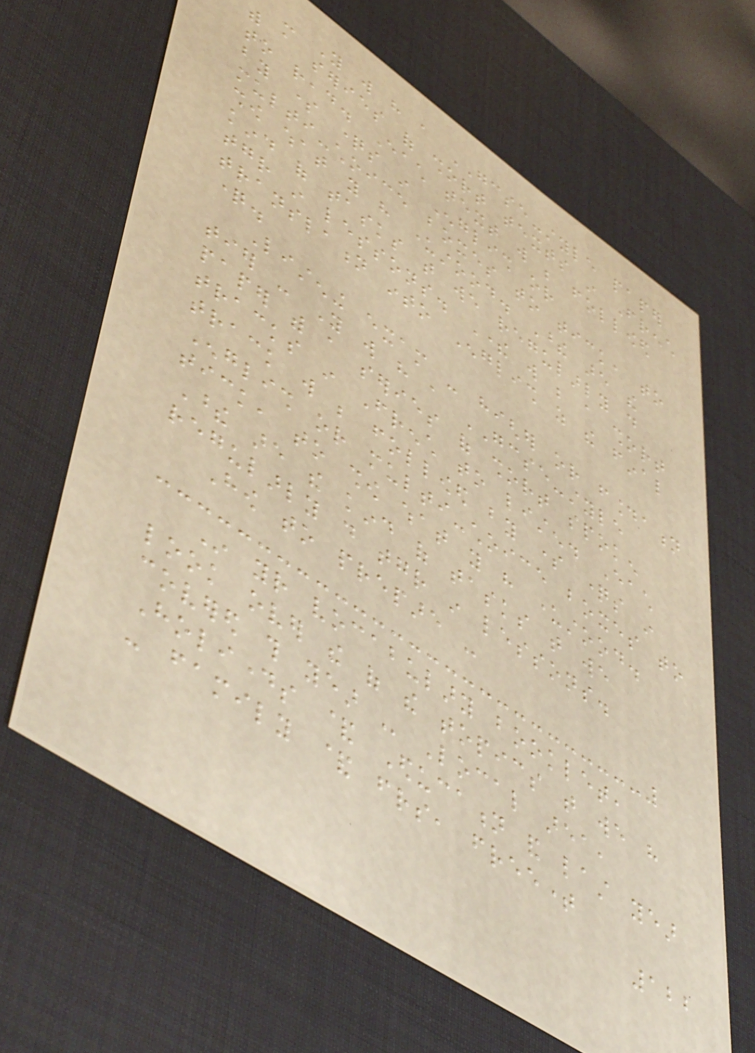- You will have a GCSE-style paper
with a series of short texts in French
to read. Each text will be followed
by some questions in English or
multi-choice boxes to tick, to
show what you have understood. These are the
kind of tasks that we regularly do
together in lessons. There will be a short
translation into English as the final
question.
Listening exam - higher or foundation
tier - You will have a GCSE-style
paper with a series of short spoken
tracks in French to listen. Each
track will be followed by some questions in
English or multi-choice boxes to
tick, to show what you have understood.
These are the kind of tasks that we
regularly do together in lessons.
How to prepare -
In your vocabulary booklet,
look over the of the topics that we have
covered this year - Local area,
Holidays & Education and last year
- family & friends, freetime
122
